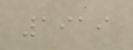1919
